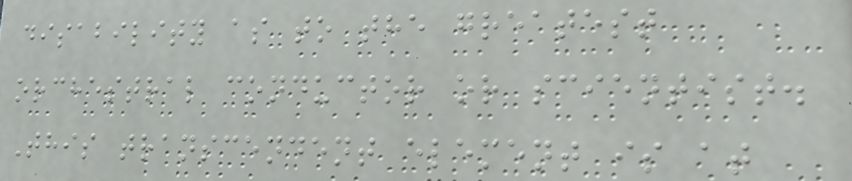disability as to the greatest
orchestral conductor or scientist.
This transcendent element is at
